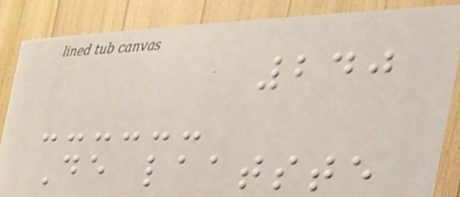240
De laatste
